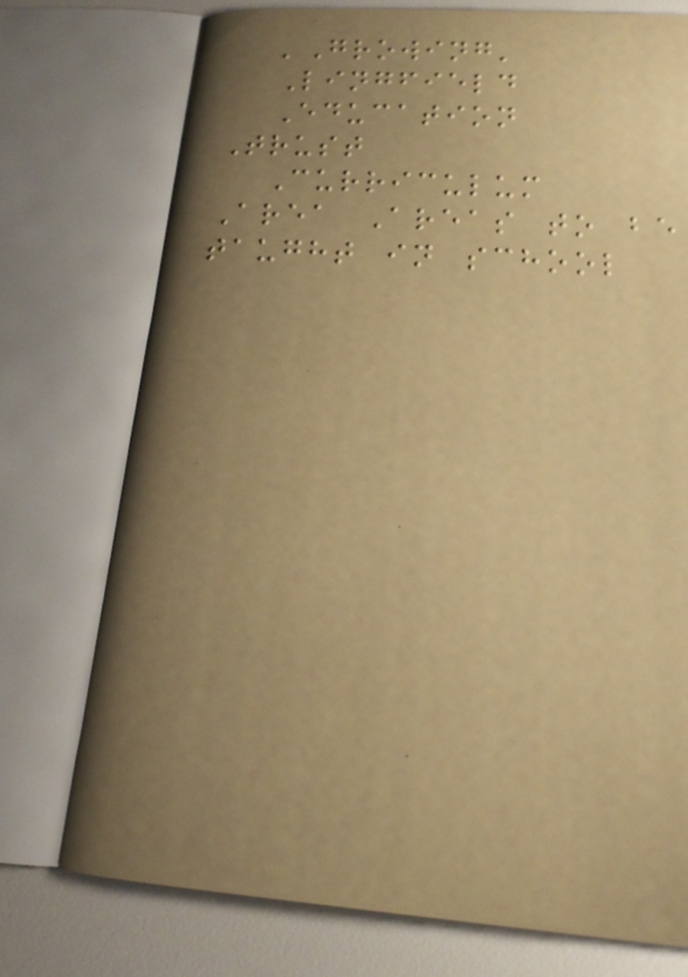'Growing'
Lingfield
Education
Trust
Curriculum
Area Areas to be
taught in school
